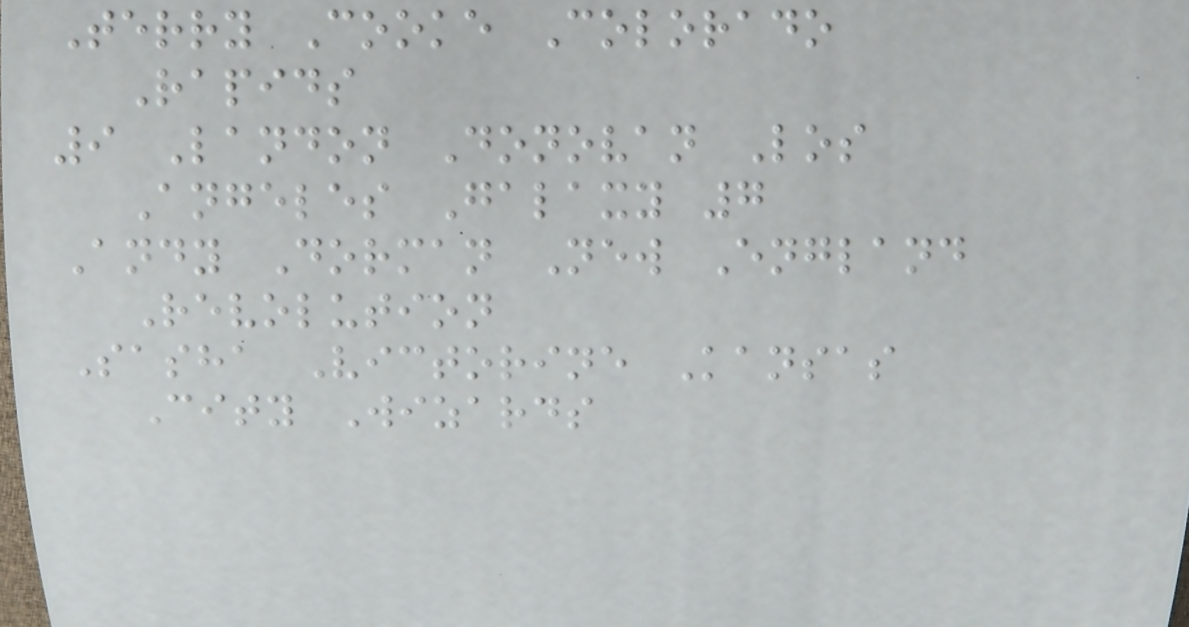Terry Cooke Colorado
Rapids
9 Landon Donovan Los
Angeles Galaxy 7
Andy Dorman New England
Revolution
Sasha Victorine Kansas
City Wizards
